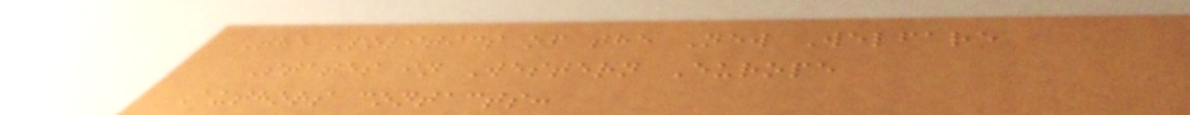The Politics of the New Welfare
States in Western Europe
Authors contacts:
